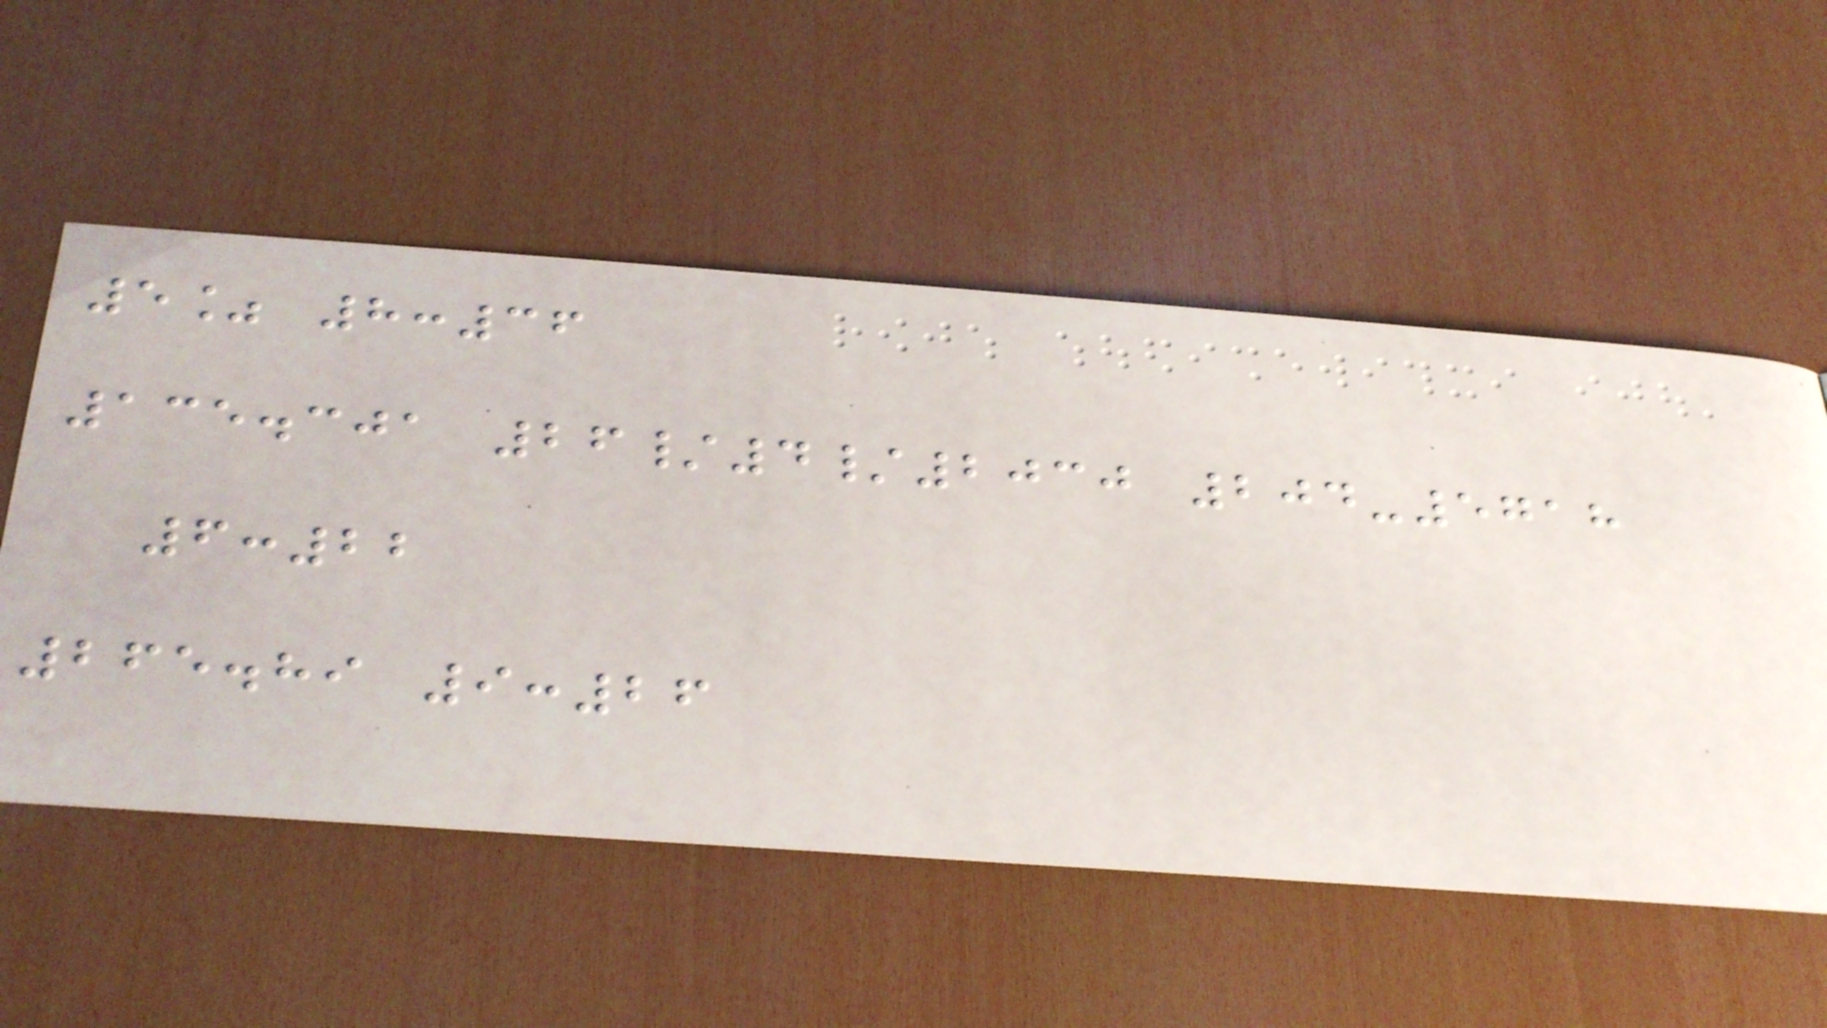5% 8:36
135.301 26/4/2030 204-5718
6:22
265.89 9:26
